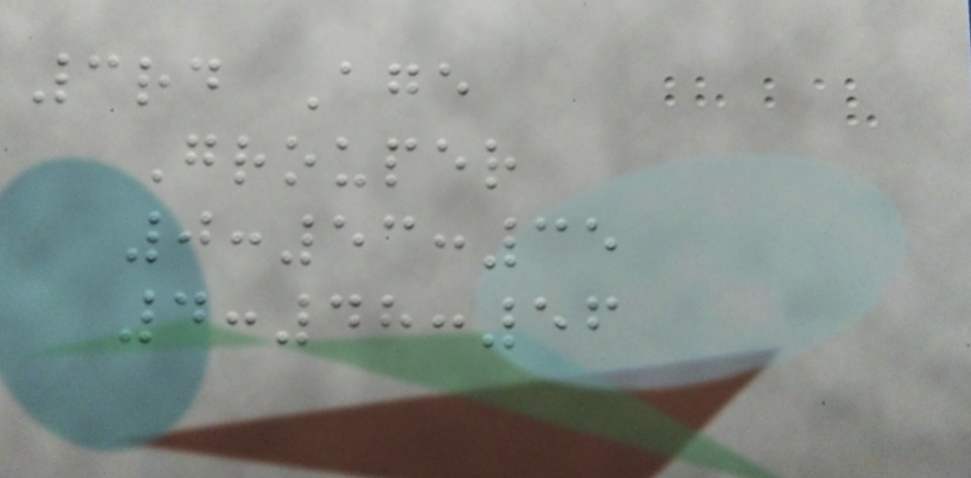3rd Age
Grouper
0:53:35
4:48:56
